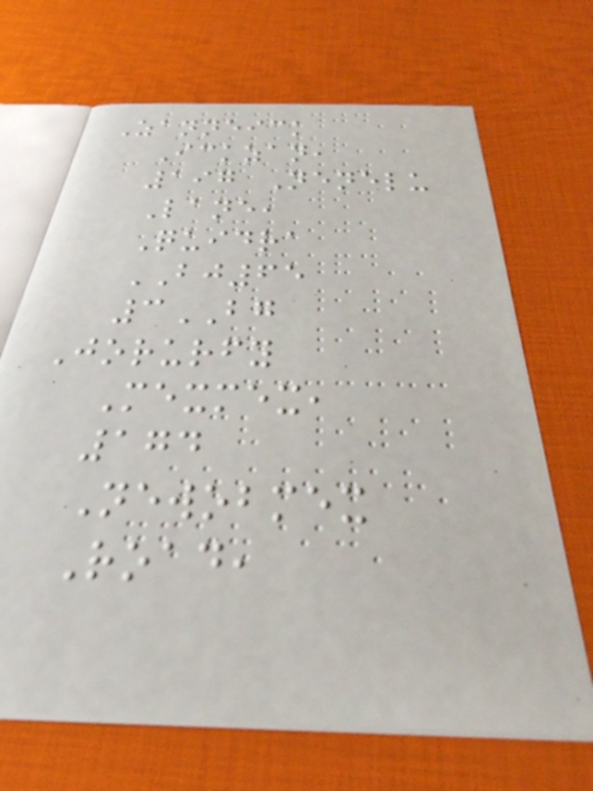Zanneick
Ickzan,
197 Nenelu
Lane,
Quidra
BJ65
3BG
Jorurfy
Mexmex,
174
Newobmex
Road,
